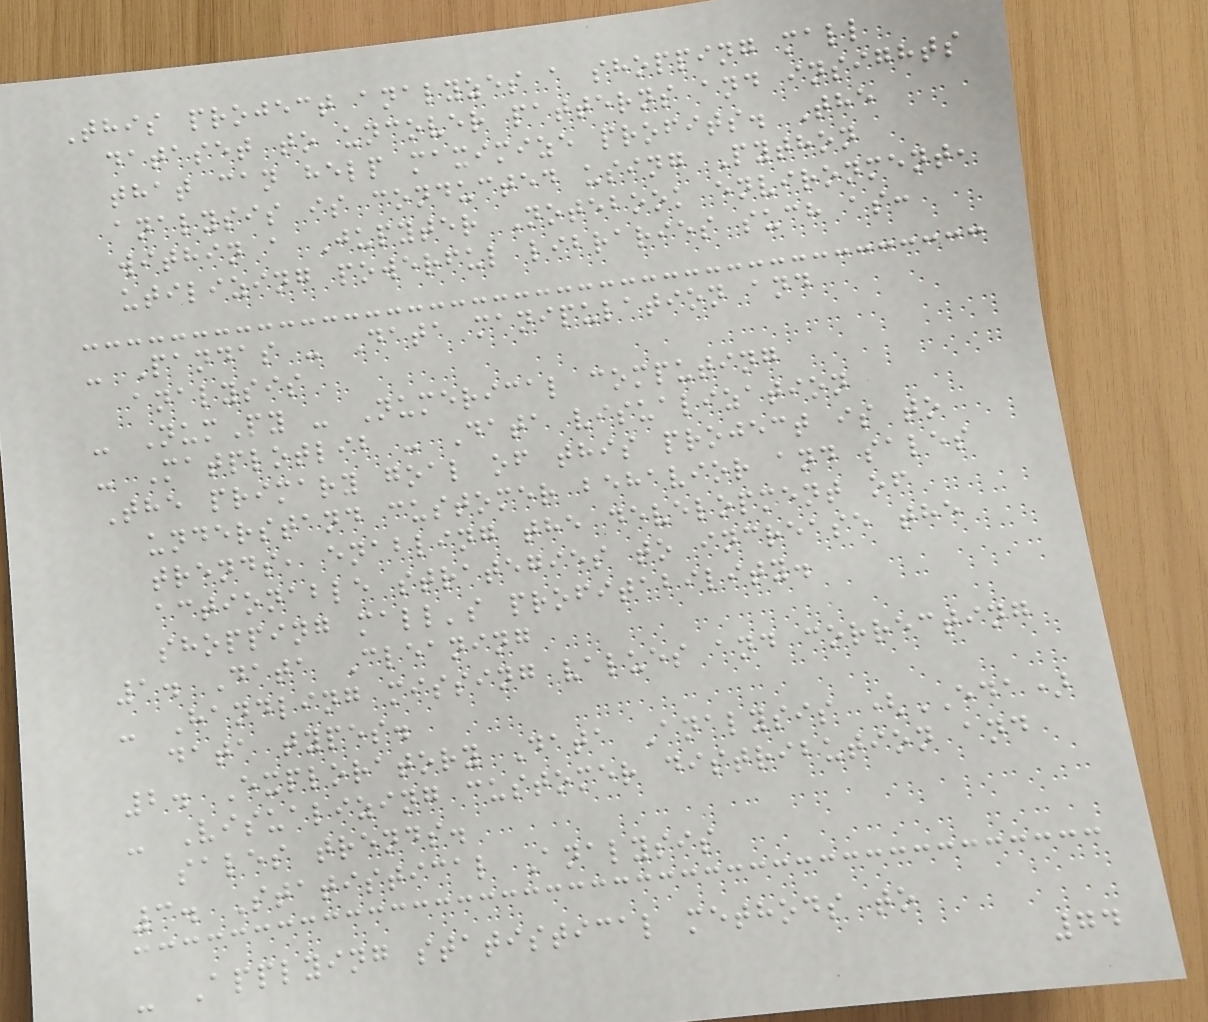This project analyzes a shopping mall
dataset to uncover patterns and insights
that can help maximize profits. The
analysis is conducted using Python
within a Jupyter Notebook environment,
utilizing powerful libraries such as:
- Pandas - Data manipulation and
analysis
- NumPy - Numerical computing
- Matplotlib - Data visualization
The primary goal of this project is to
understand customer behavior and sales
trends, enabling the development of
actionable strategies to increase the
shopping mall's profitability.
1. Data Cleaning
- Handling missing values and correcting
data types.
2. Exploratory Data Analysis (EDA)
- Visualizing customer distribution and
sales trends.
3. Statistical Analysis
- Applying statistical methods to
74
